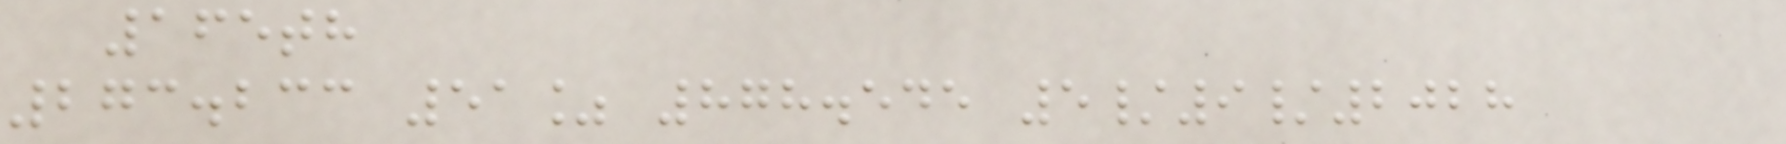165th
273.233 51% 878.545 5/9/2028
